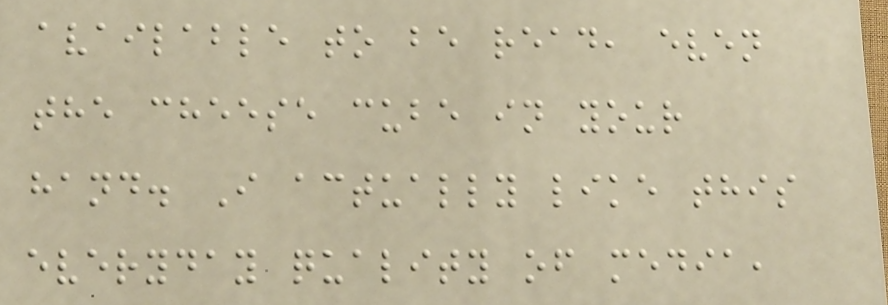available to be read, even
the cheese cube in your
hand. I actually like this
everyday quality of media,
